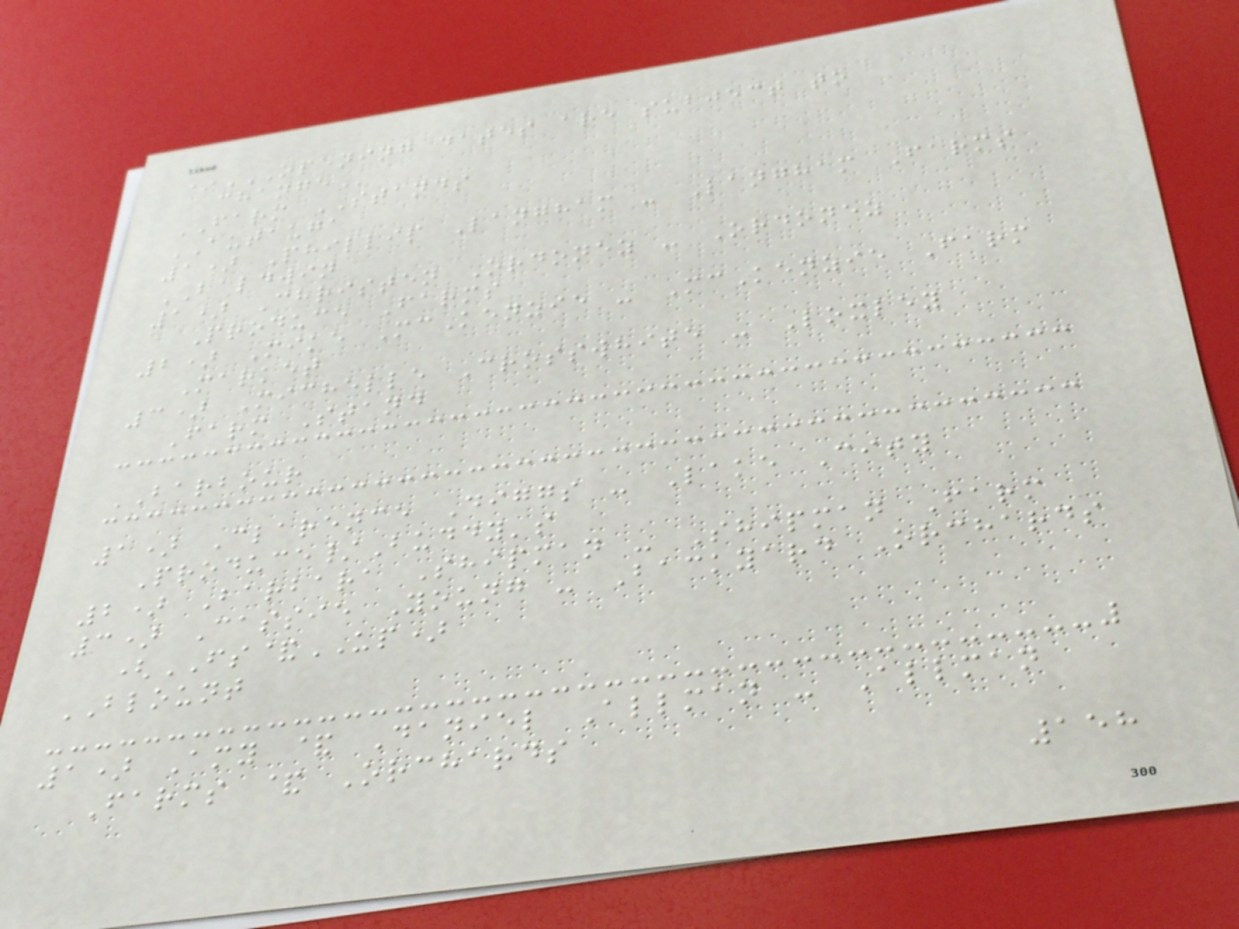*OPENING DATES ARE SUBJECT TO
CHANGE
FARM STANDS
AUTAUGA
1) Phillip Langham - Langham Farms
BALDWIN
1) Christen Ordonez - Ordonez
Produce Farms
2) Mike McKenzie - McKenzie Farm
Market
3) Michelle Crosswhite - Loxley
Farm Stand
BARBOUR
1) Clarence Diggs - Lake City
Produce/Buddy's
2) Barbara Shipman - Shipman Farm
3) Cassie Young - Backyard Orchards
(FS&UP)
BLOUNT
1) Amy & Daniel Allman - Allman
Farms & Orchards
158
